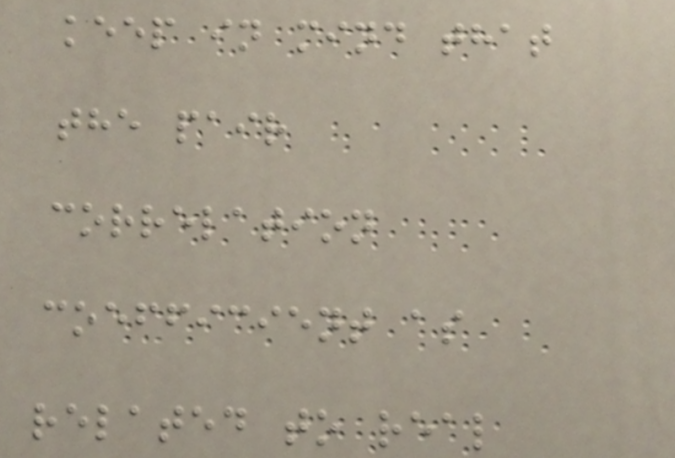keep in mind that
the pair
correlation
coefficient as
related to real
